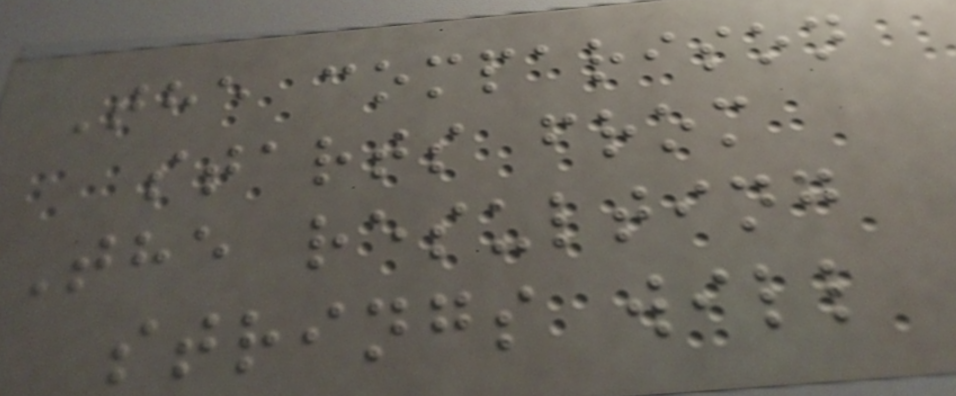The comparison
starts from
The resulting
strings will
